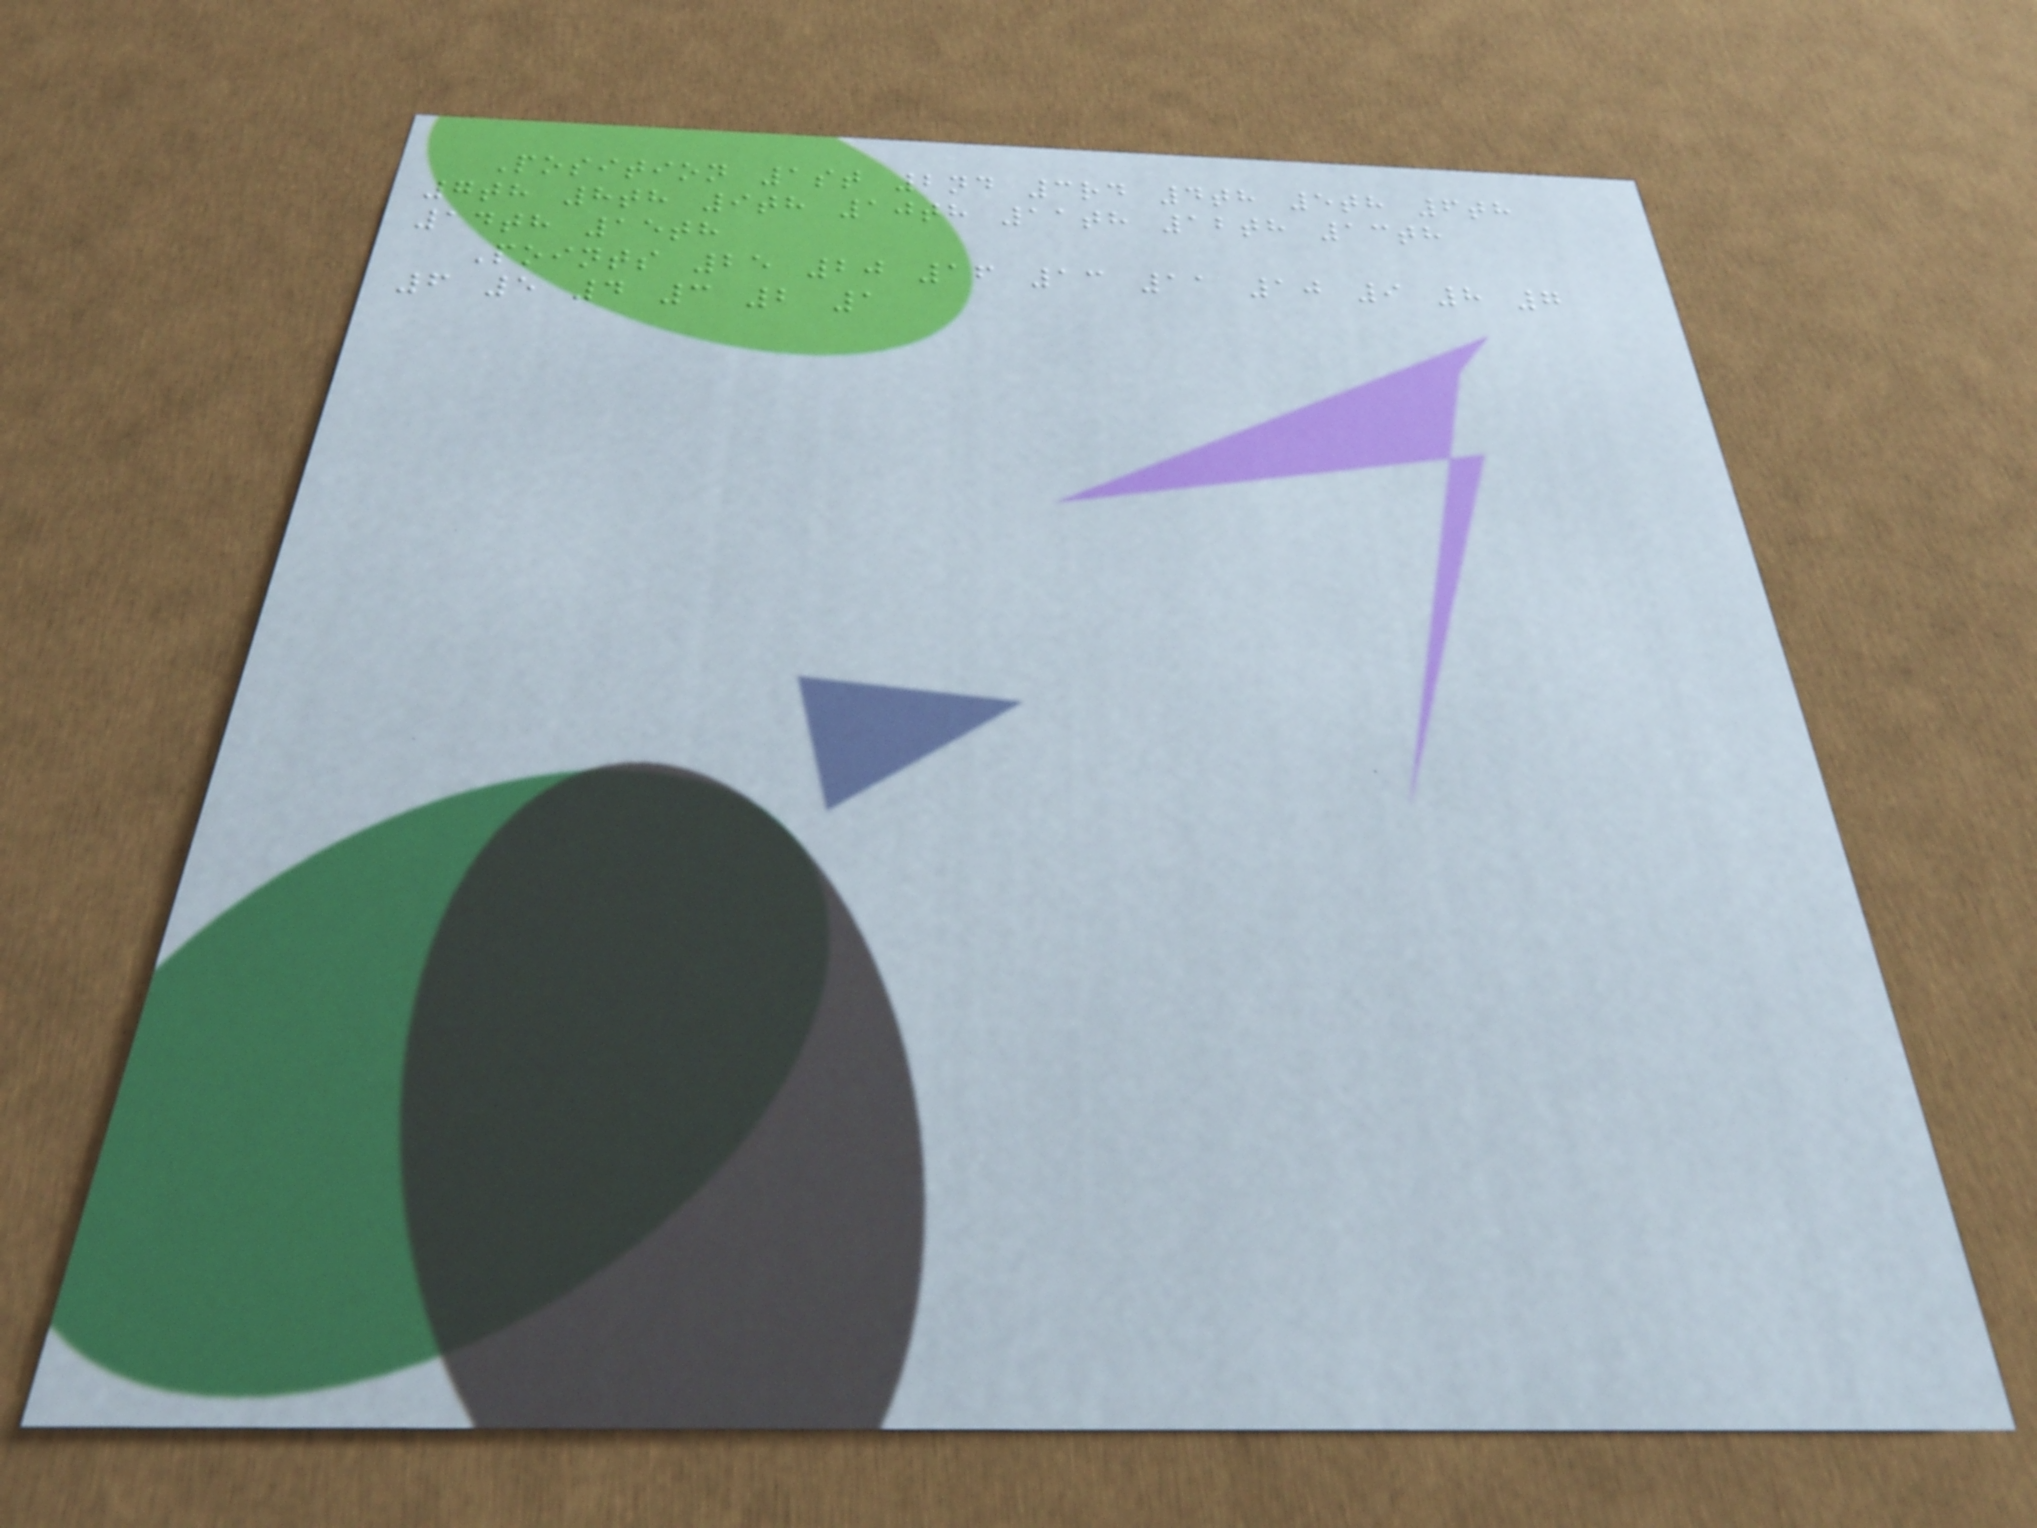Position 1st 2nd 3rd 4th 5th 6th
7th 8th 9th 10th 11th 12th 13th
14th 15th
Points 25 20 16 13 11 10 9 8 7
6 5 4 3 2 1
